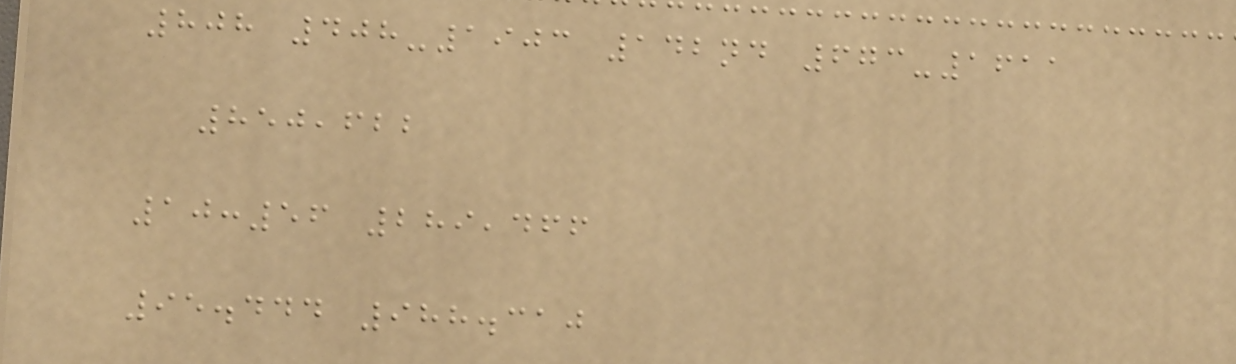808 408-1903 142nd 673-1611
850,622
10:56 289,466
95.444 988.310
